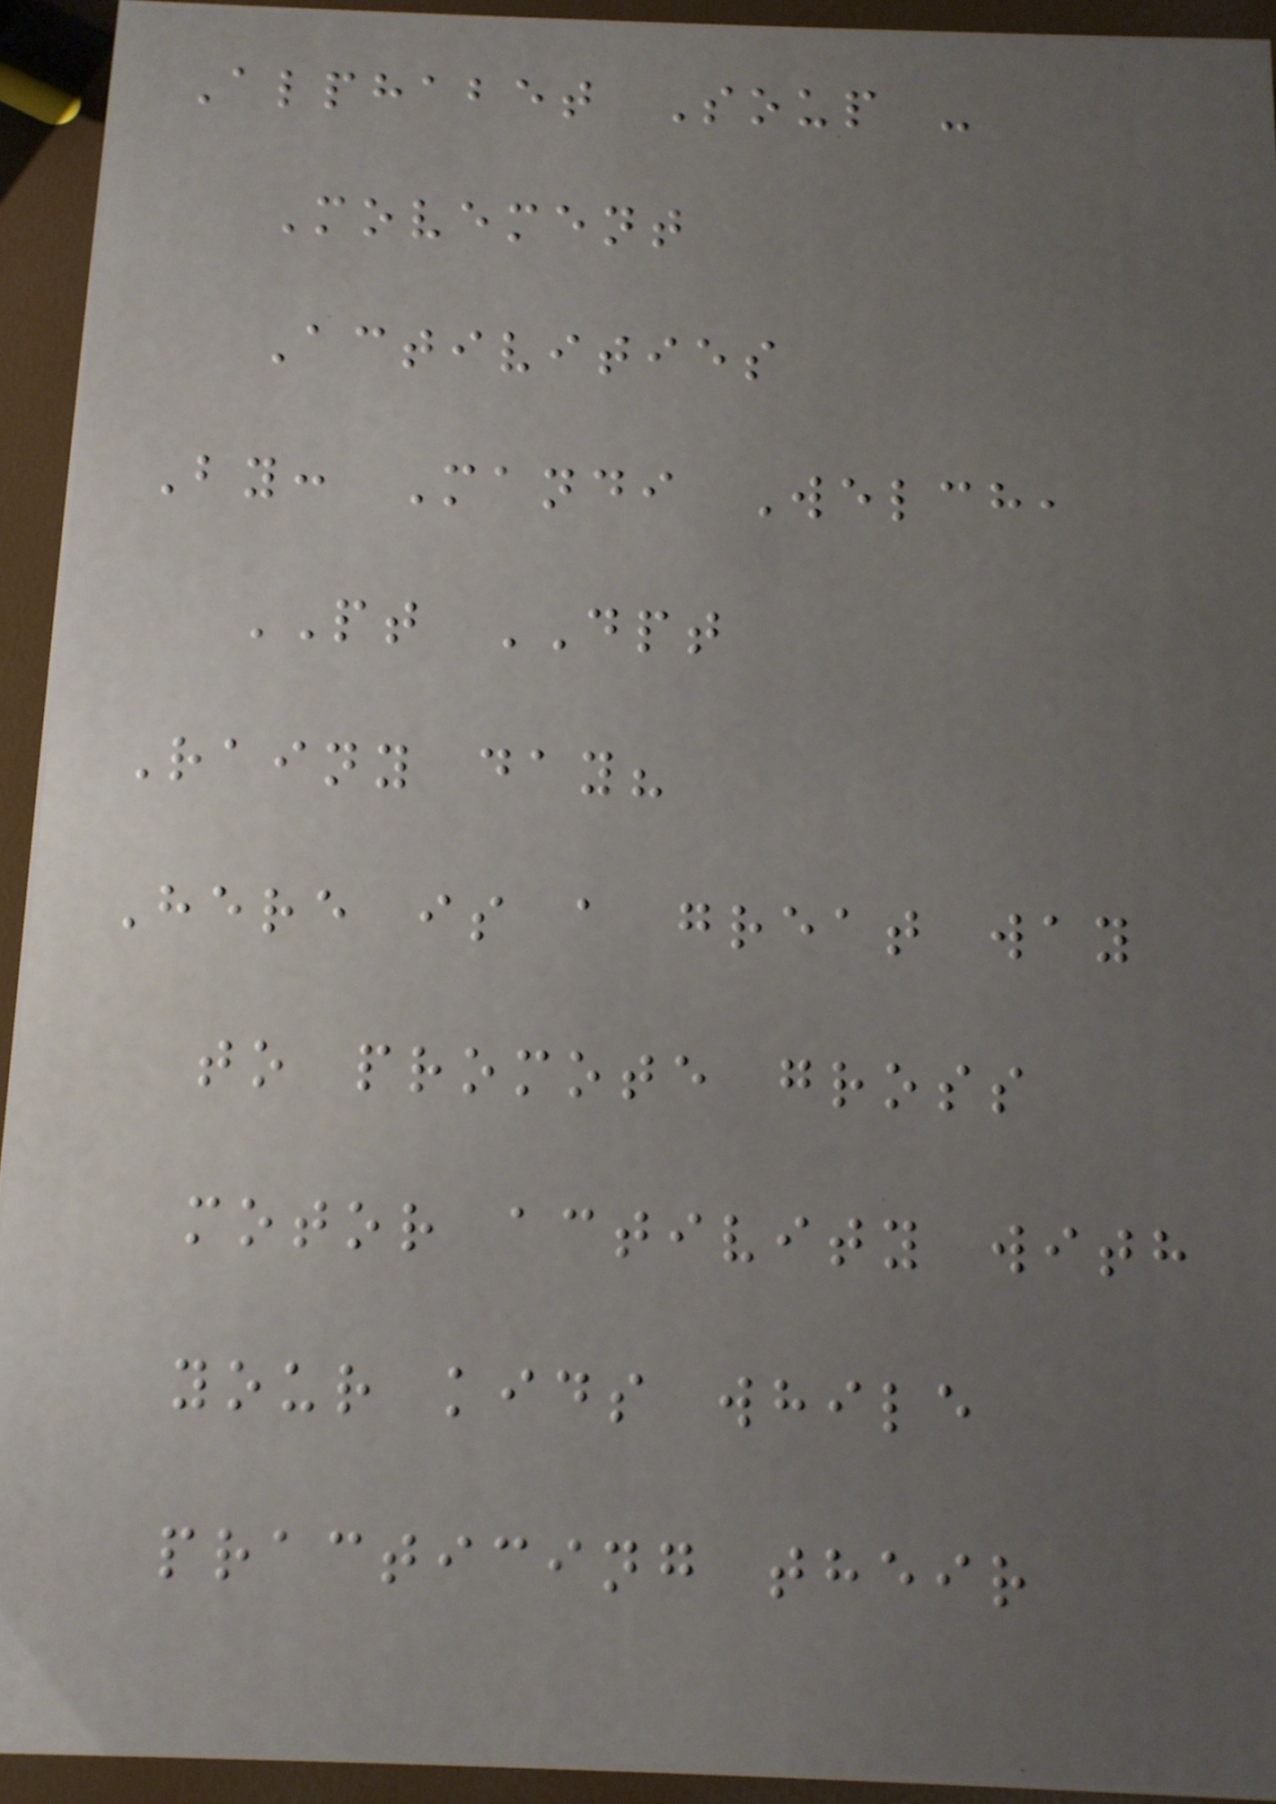Alphabet Soup -
Movement
Activities
By: Mandi Welch,
PT DPT
Rainy day?
Here is a great way
to promote gross
motor activity with
your kids while
practicing their
